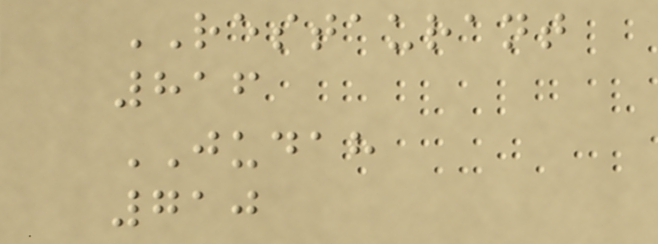RESTAURANT
816
JUDAH
710
